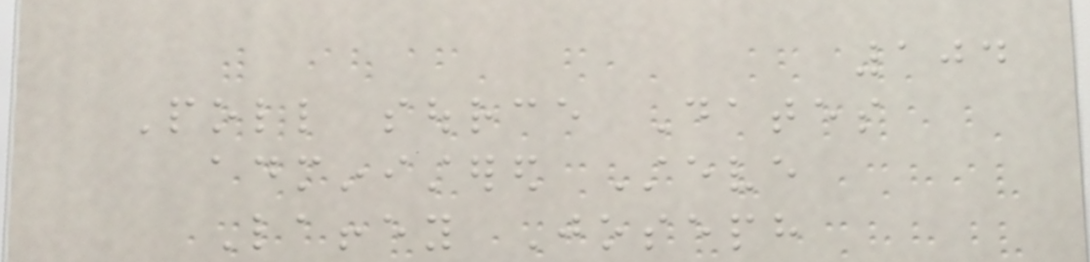104
Poll source Dates
administered Steve
Laffey Joseph
